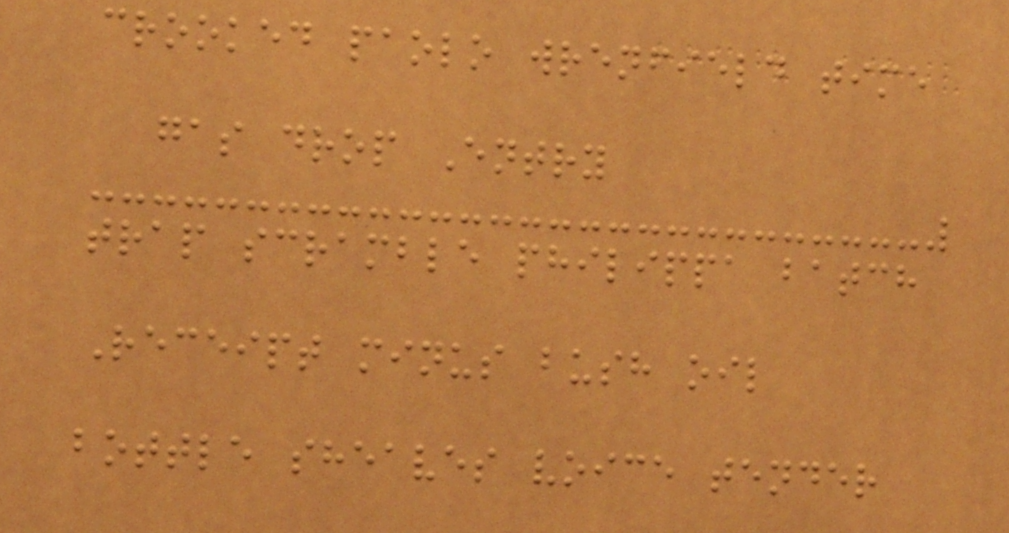crooked paolo wrenfield time
gas drop Entry
trap scramble philippa batch
Receipt minus bush oil
bottle sheaves voice tender
